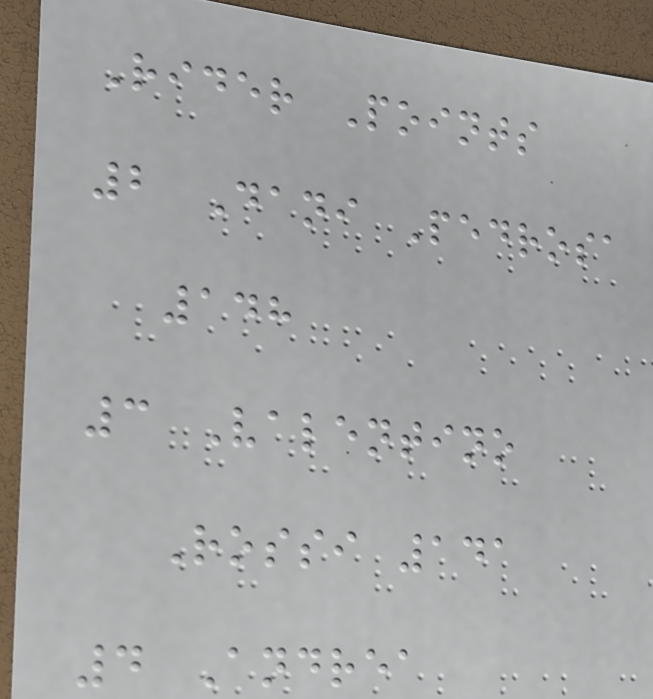Rider Points
2 Dani Pedrosa
148
3 Valentino
Rossi 141
4 Andrea
